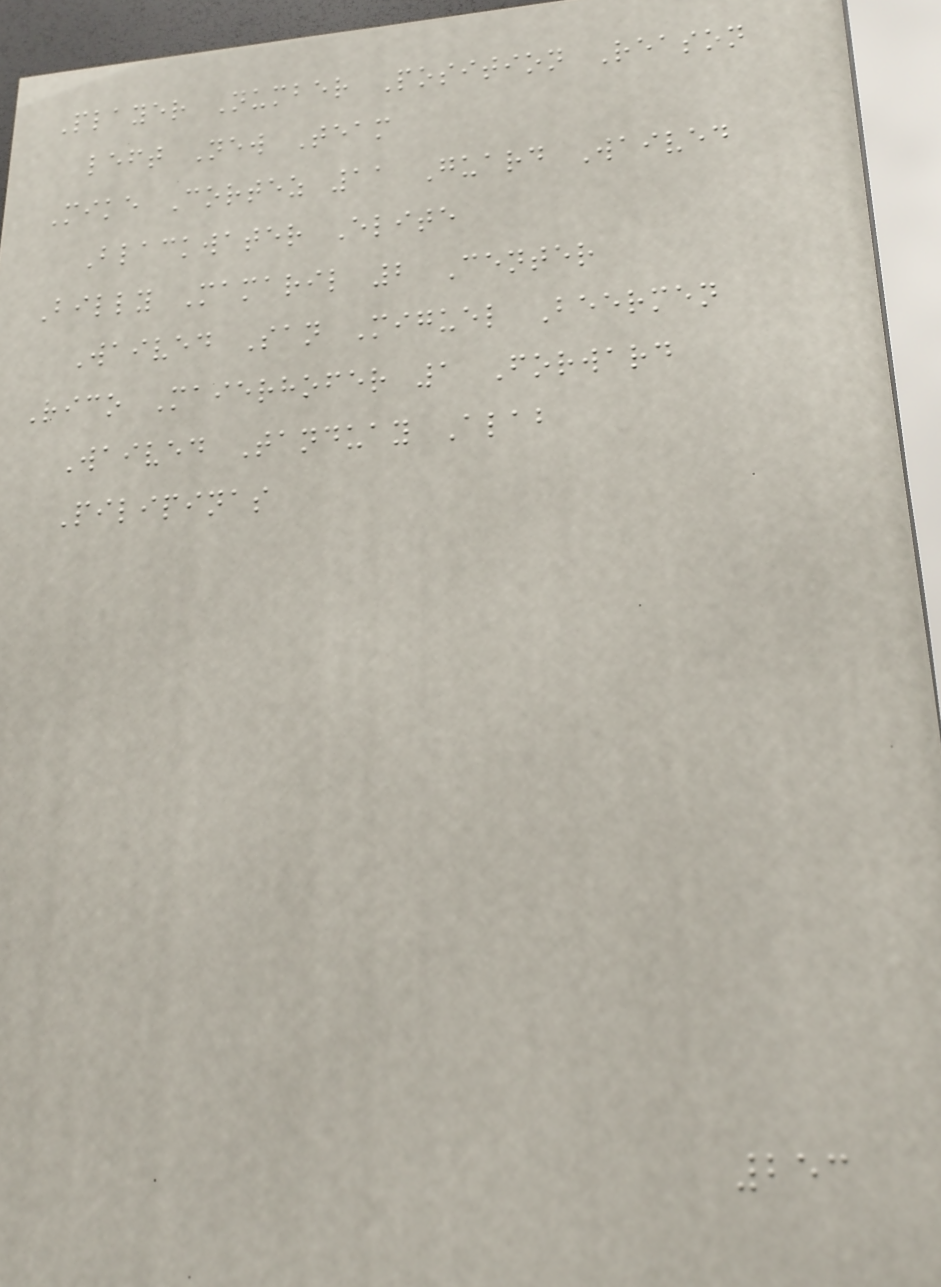Player Number Position Reason
left New Team
Mike Cortez 11 Guard Waived
Blackwater Elite
Billy Mamaril 2 Center
Waived San Miguel Beermen
Rico Maierhofer 1 Forward
Waived Tanduay Alab
Pilipinas
253
